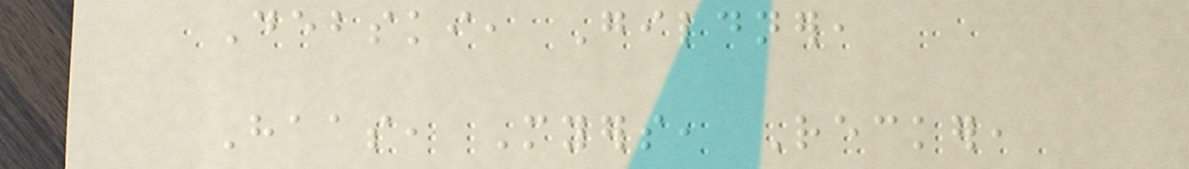Debski, Gildner,
Haas, Myers, Recker,
